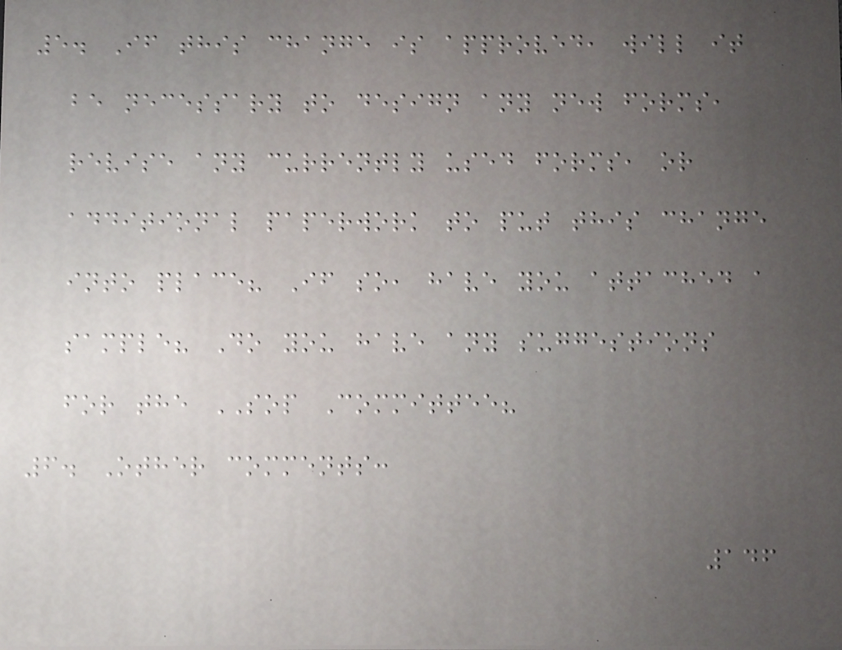5. If this change is approved, will it
be necessary to design any new forms,
revise any currently used forms, or
additional paperwork to put this change
into place? If so, have you attached a
sample? Do you have any suggestions
for the SOP Committee?
6. Other comments:
146
